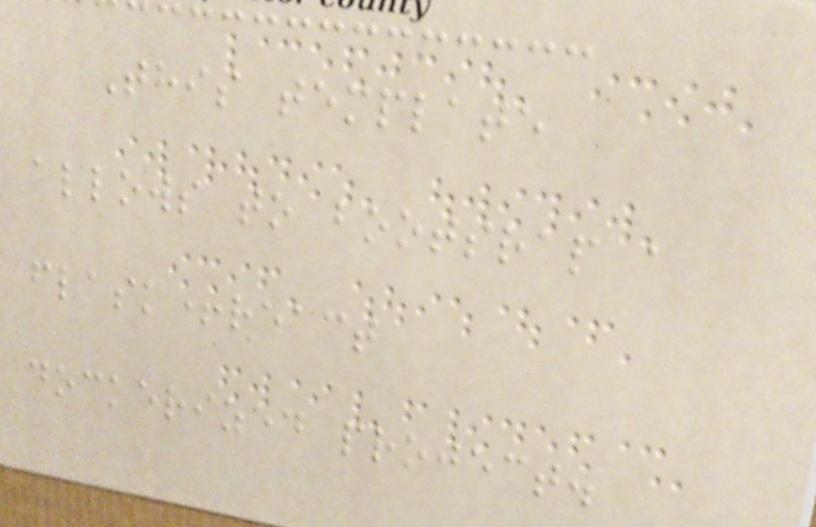This template
allows to bootsrap a
flask+react
dockerized project.
